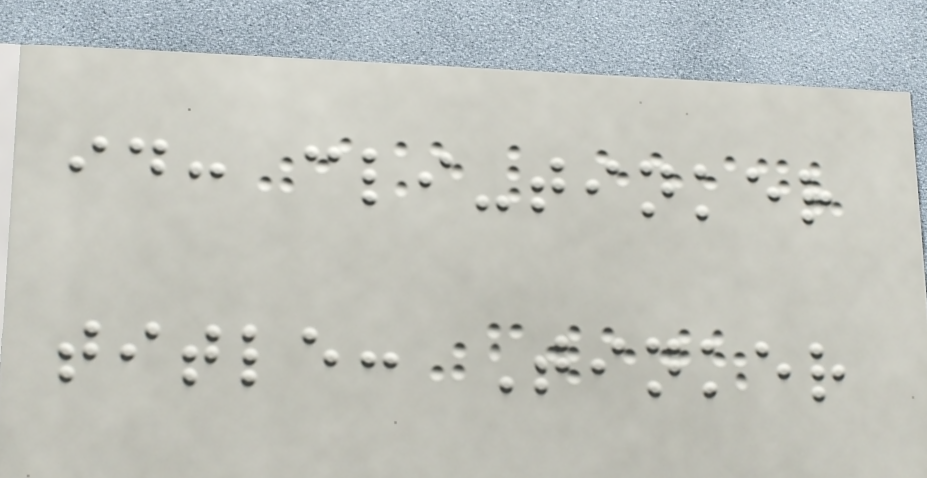id: cli-tinker
title: Tinker
